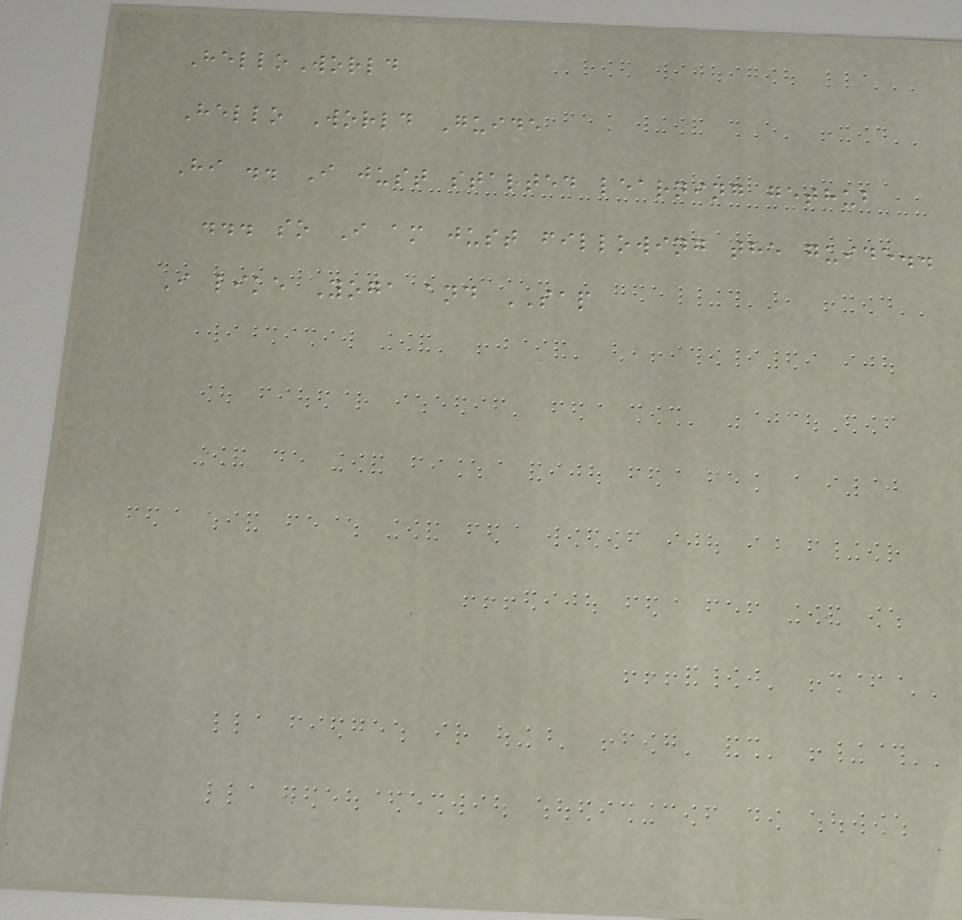HelloWorld
Hello World Guide
Hi .. I just started learning gethub
... so I am just fillowing the guide..
I like Yoga and SAP
